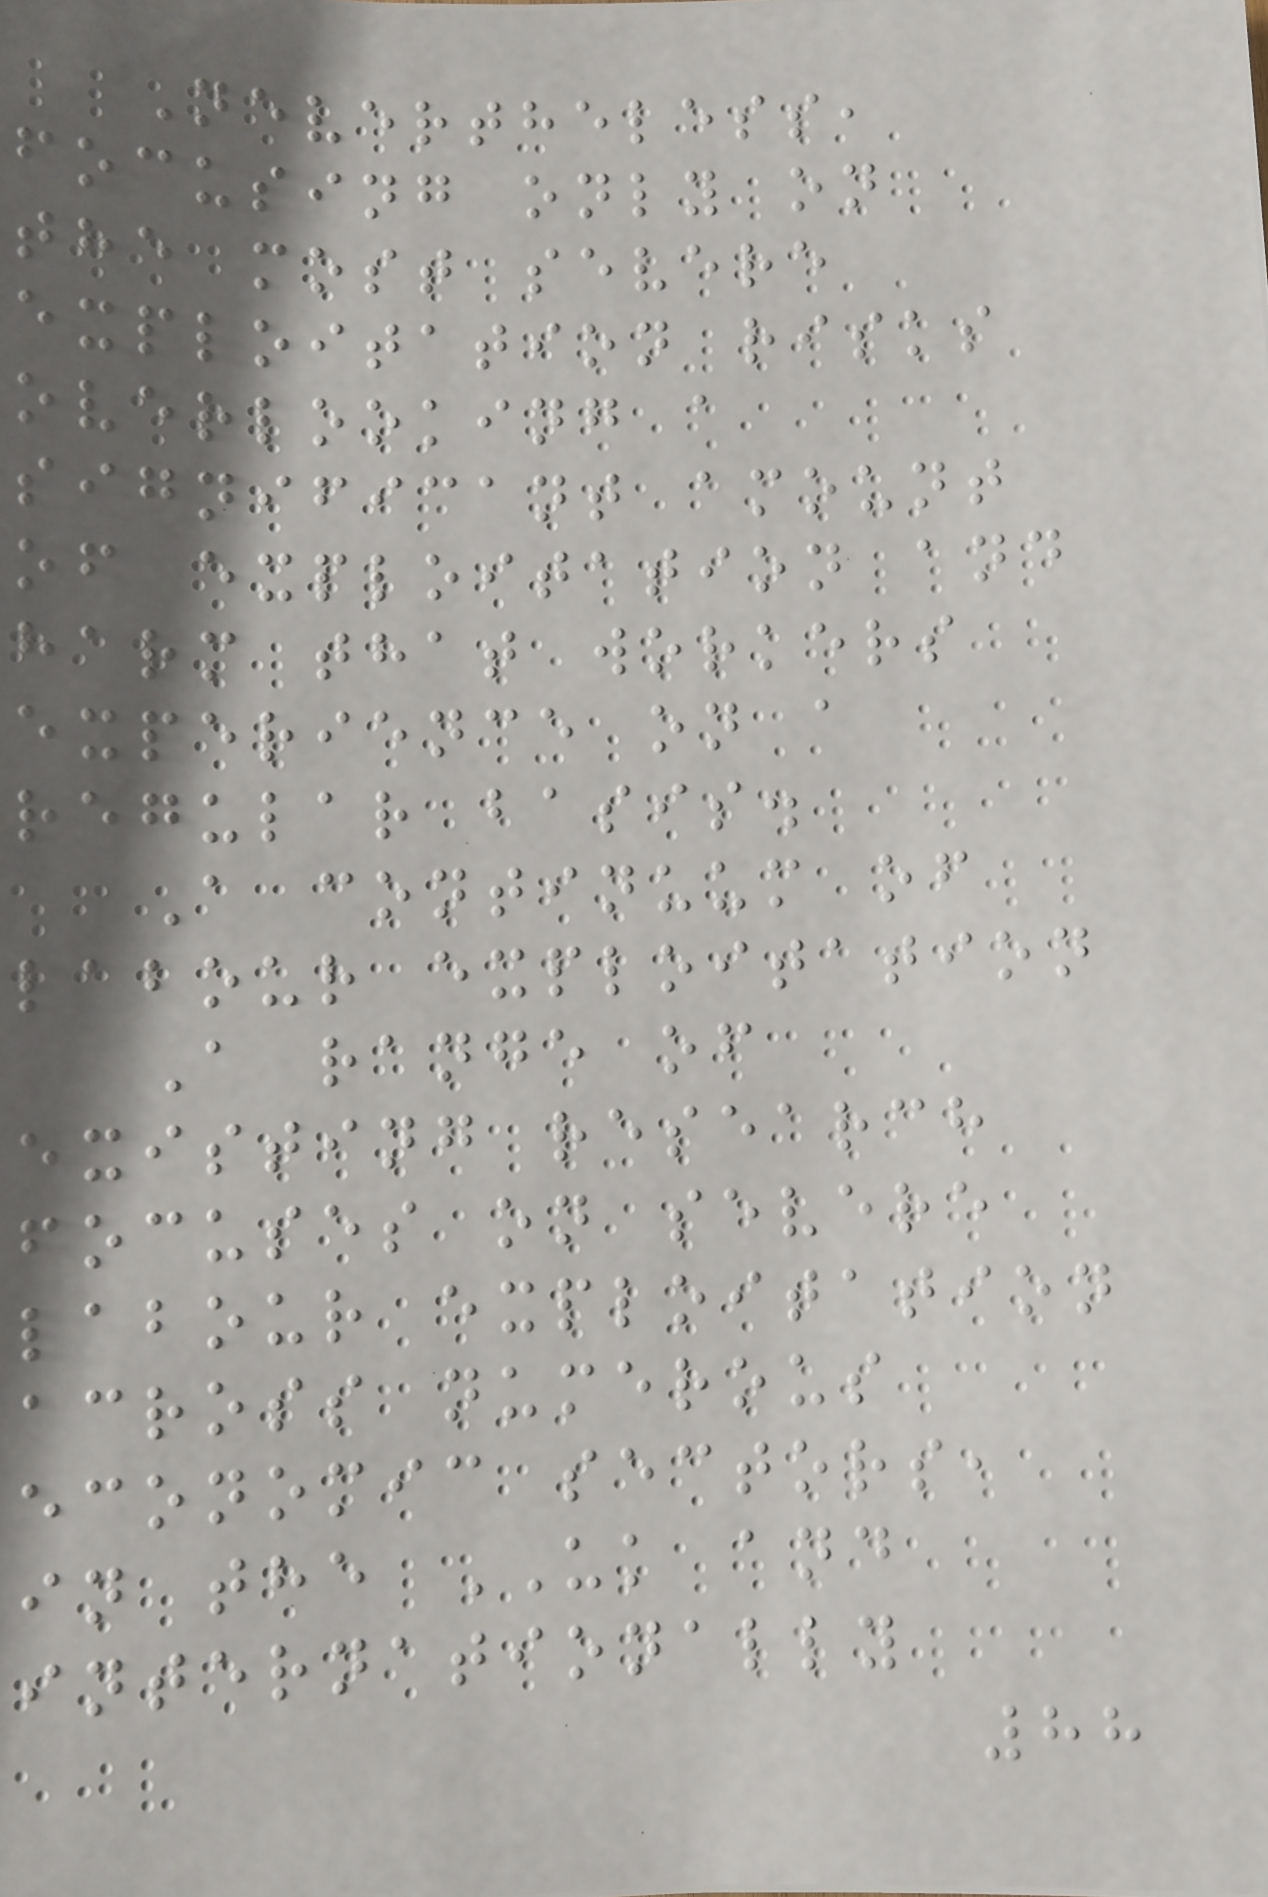Nevertheless,
focusing only on
the most severe
exploitation risks
overlooking a
significant amount
of exploitation and
harm that workers
experience on a
regular basis.
A continuum of
labour exploitation
A range of
existing research
focuses on severe
labour exploitation
across numerous
economic sectors,
in the UK and
internationally
88
